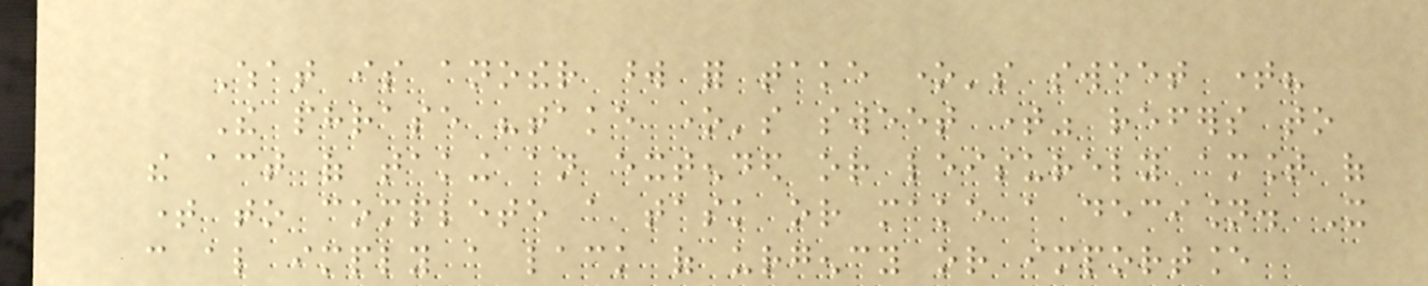What is another word for take one's sweet time?
The phrase "take one's sweet time" refers to
the act of taking an extended or leisurely amount of
time to complete a task or make a decision. It
can also imply a lack of urgency or importance
